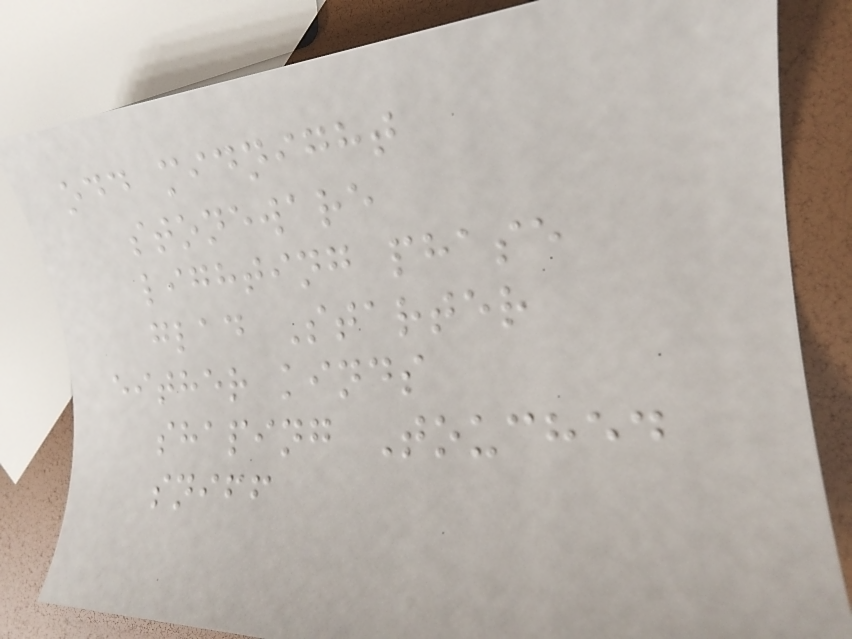odd midnight
stoneware
lighting phase
glad Starter
either kinds
shaping Touched
sniff
